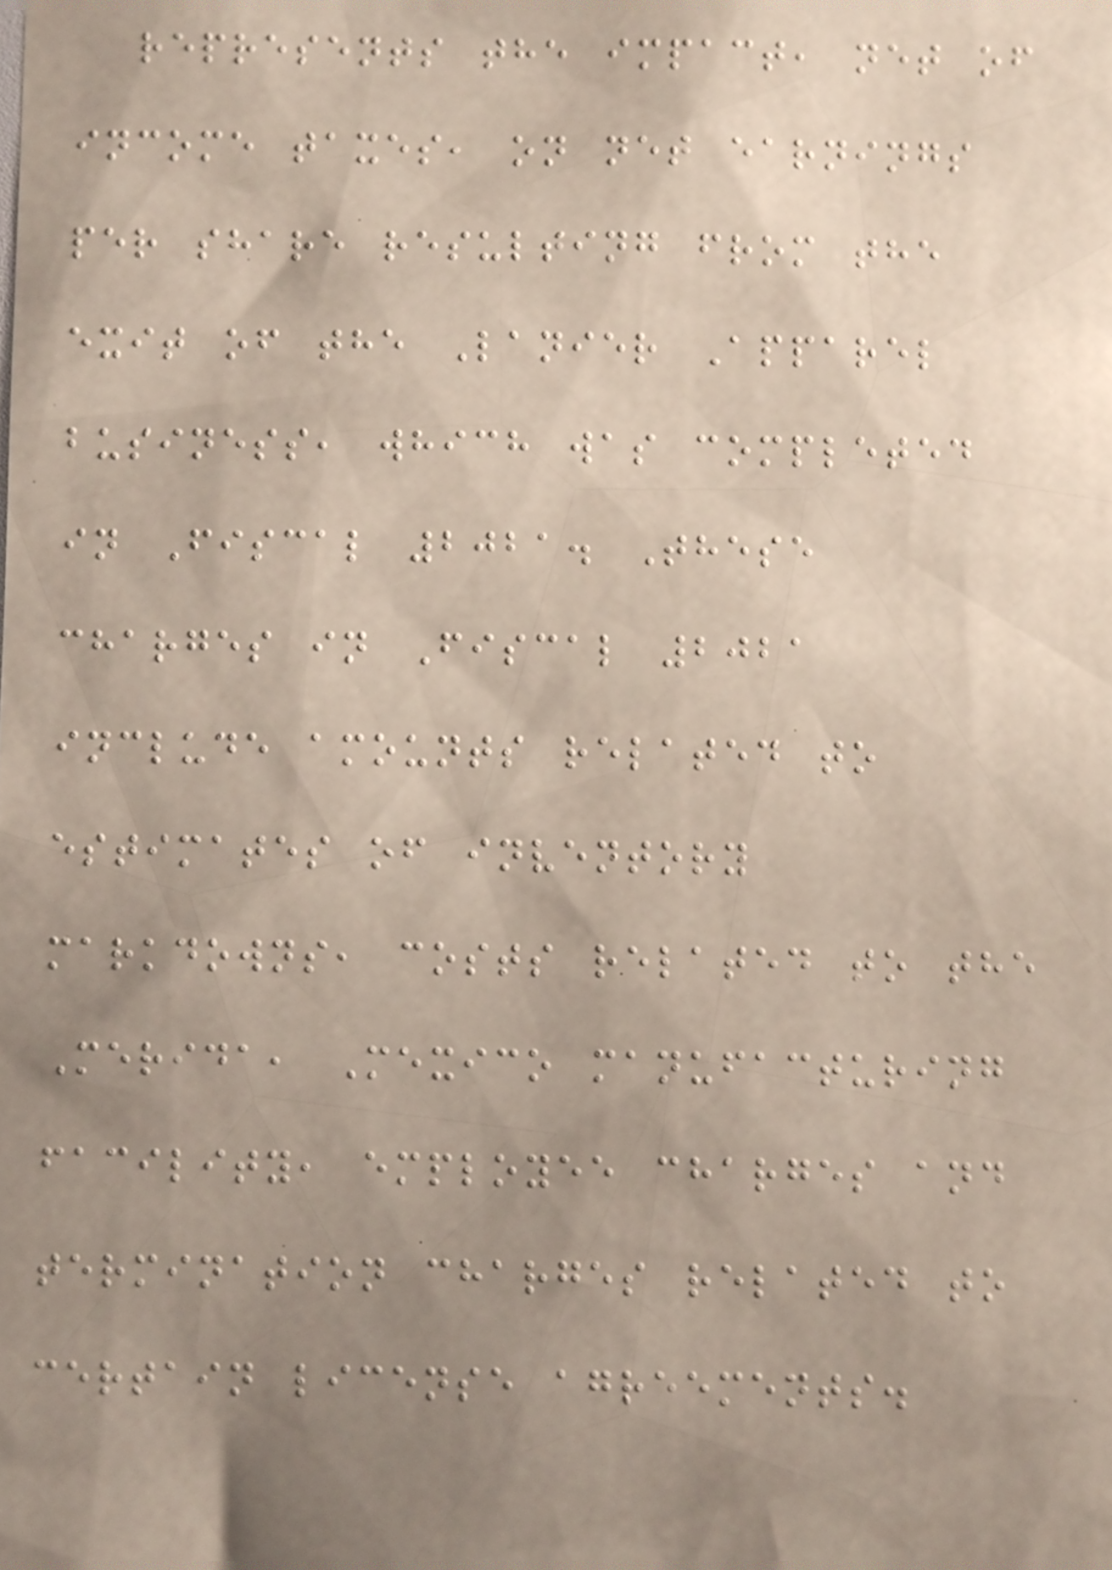represents the impact, net of
income taxes, on net earnings
per share resulting from the
exit of the Lanier Apparel
business, which was completed
in Fiscal 2021. These
charges in Fiscal 2021
include amounts related to
estimates of inventory
markdowns, costs related to the
Merida, Mexico manufacturing
facility, employee charges and
termination charges related to
certain license agreements.
